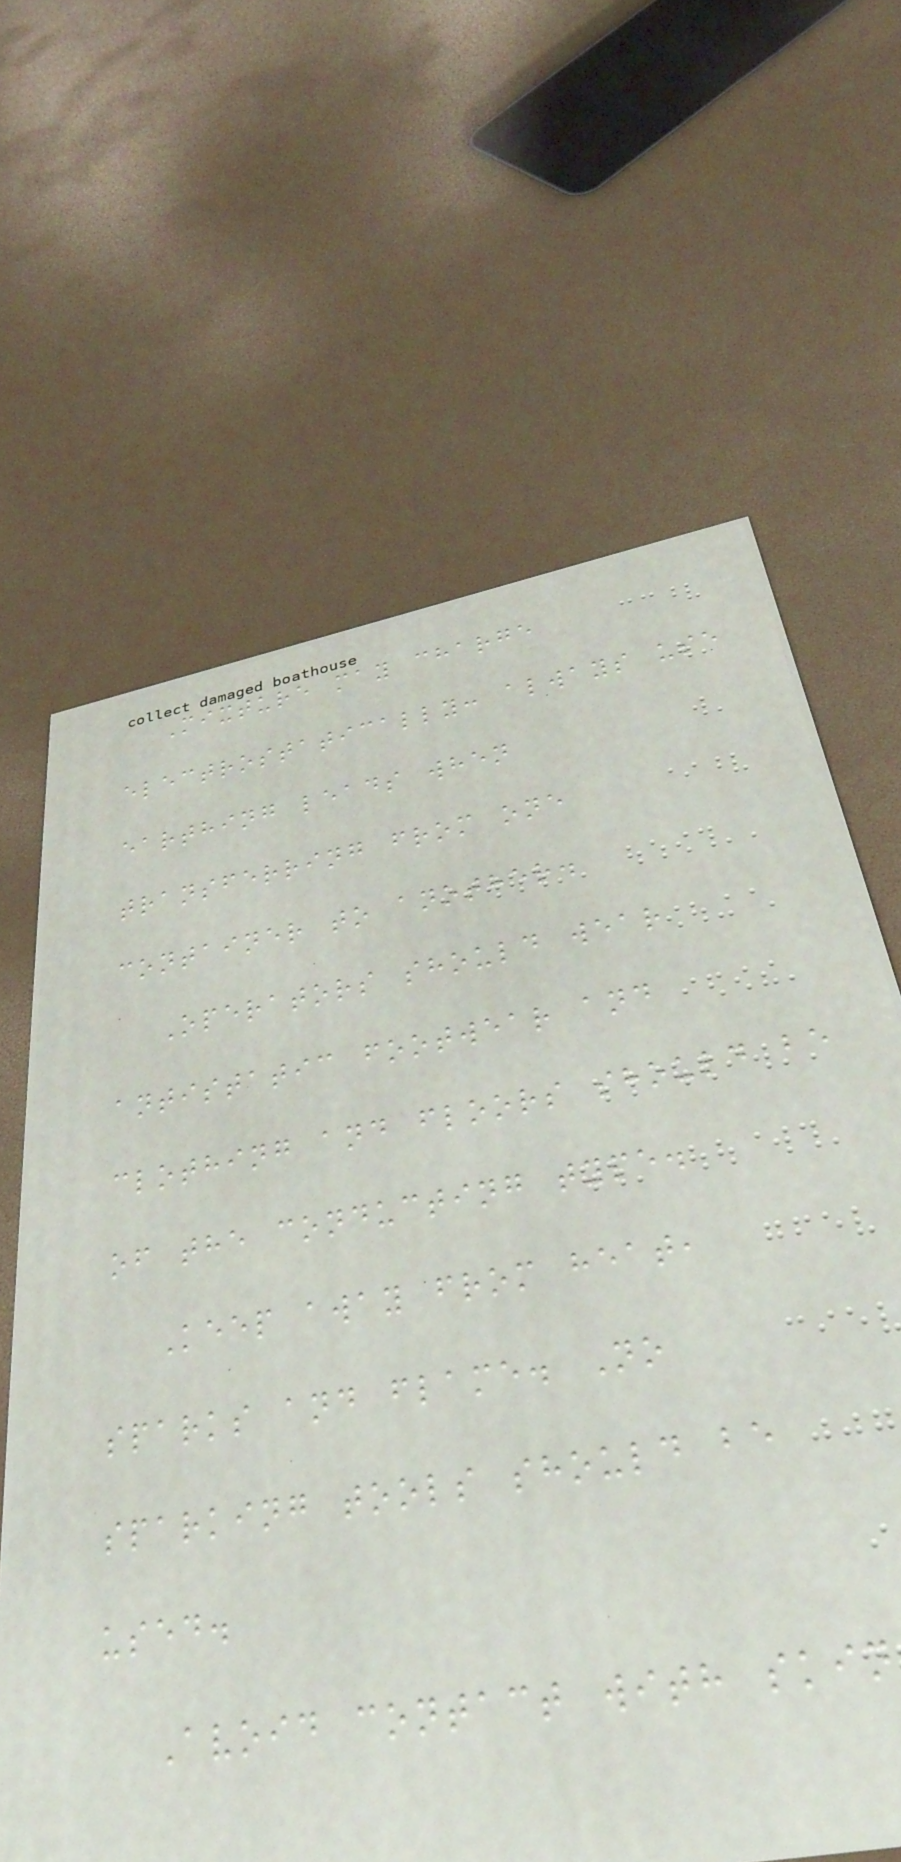Mixture may charge
electrostatically: always use
earthing leads when
transferring from one
container to another.
Operators should wear
antistatic footwear and
clothing and floors should be
of the conducting type.
Keep away from heat,
sparks and flame. No
sparking tools should be
used.
Avoid contact with skin
